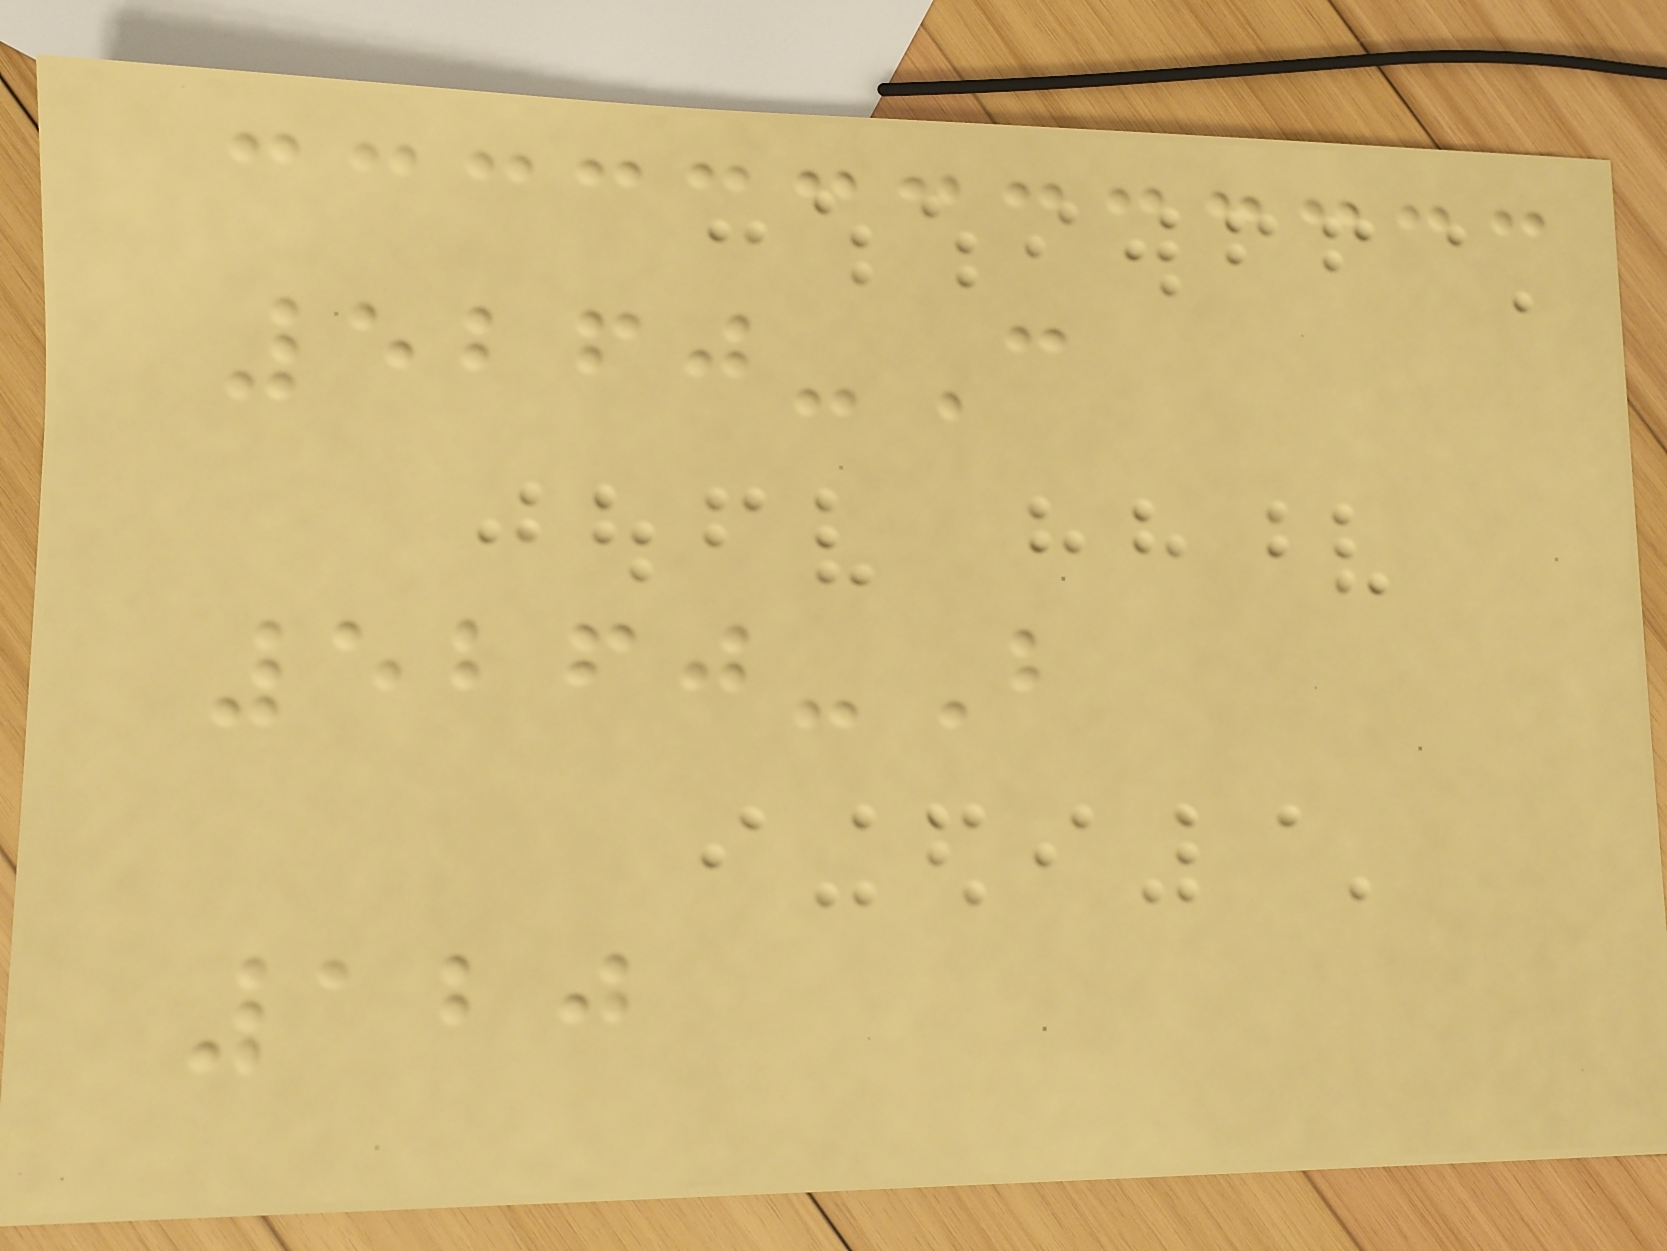5260-C
5260-B
120
